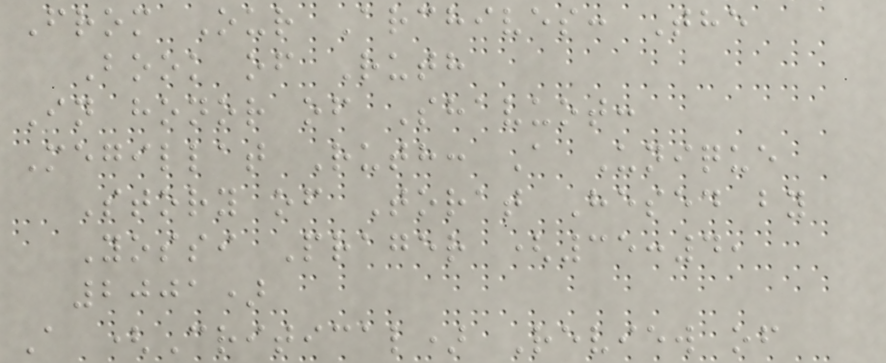From Our Archives: The
Book of Ruth
In honor of Shavuot:
Megillat Ruth: A Unique
Story of Torat Hesed by
Yossi Prager (35:4,
2001)
A (Critical) Review of
